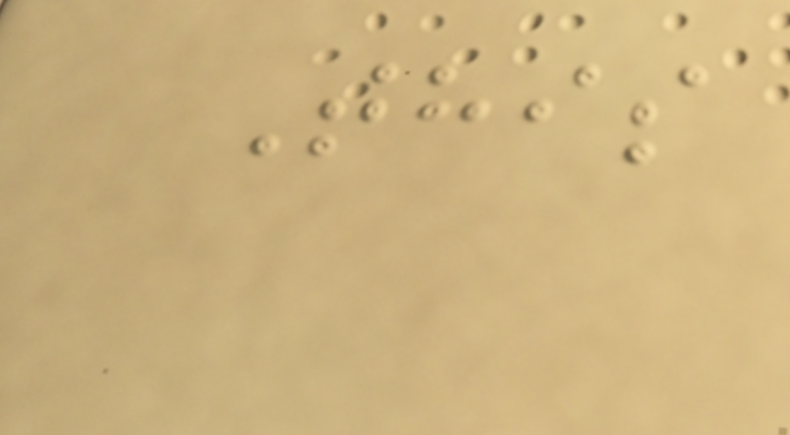This
